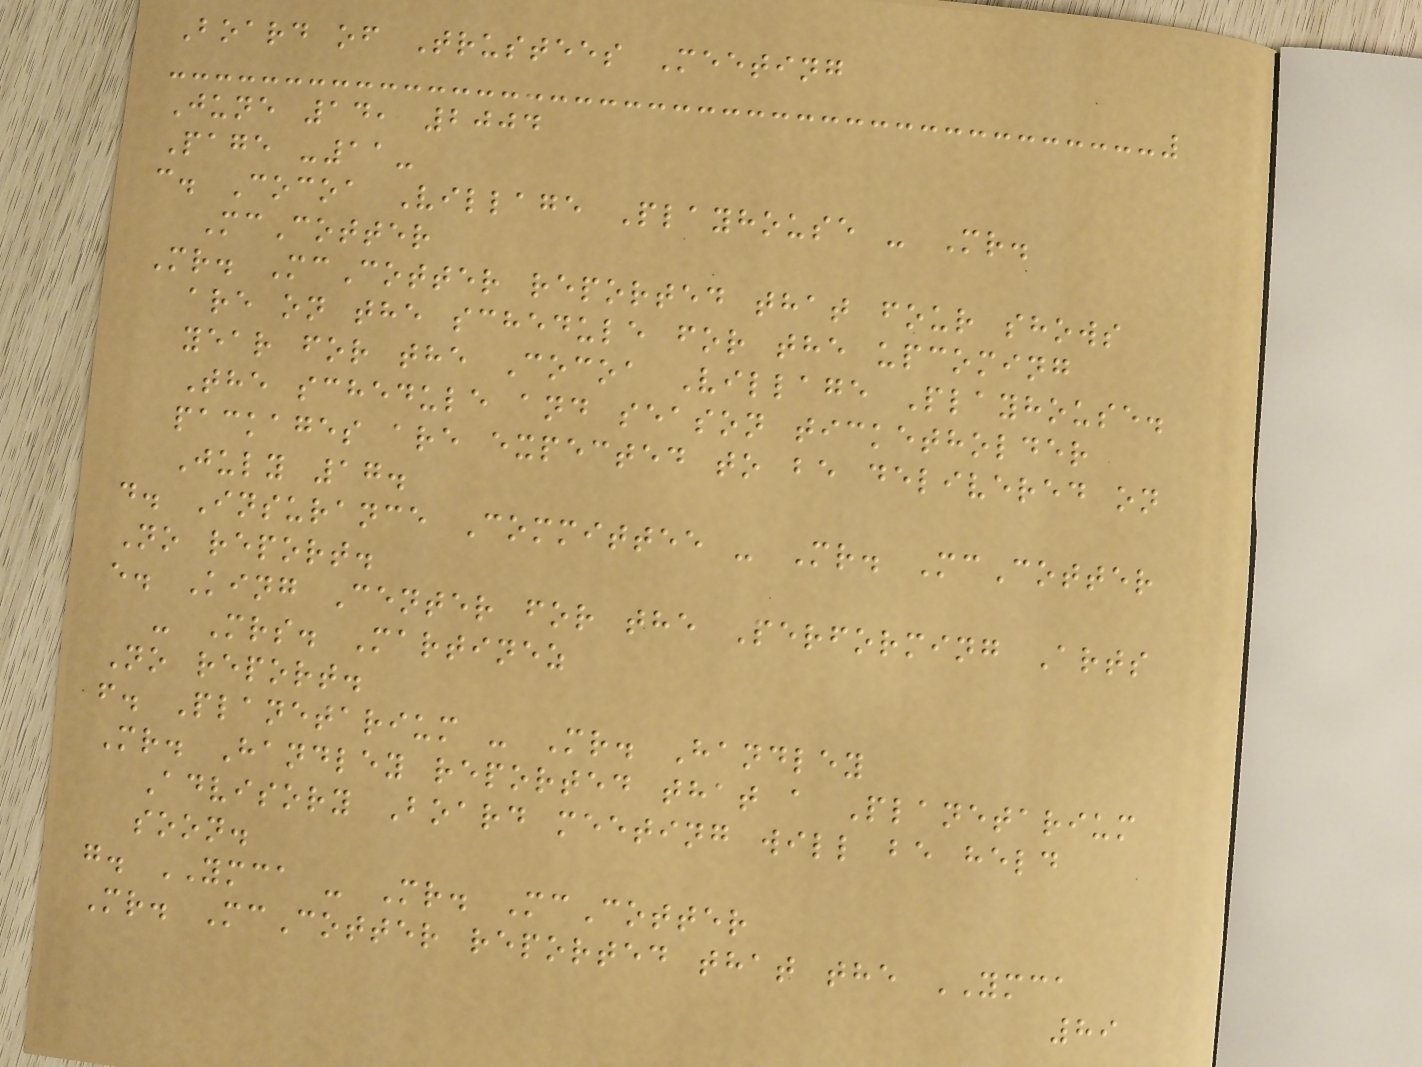Board of Trustees Meeting
June 14, 2004
Page -11-
c. Cocoa Village Playhouse - Mr.
McCotter
Mr. McCotter reported that four shows
are on the schedule for the upcoming
year for the Cocoa Village Playhouse.
The schedule and season ticketholder
packages are expected to be delivered on
July 17.
d. Insurance Committee - Mr. McCotter
No report.
e. King Center for the Performing Arts
- Mrs. Martinez
No report.
f. Planetarium - Mr. Handley
Mr. Handley reported that a Planetarium
Advisory Board meeting will be held
soon.
g. YMCA - Mr. McCotter
Mr. McCotter reported that the YMCA
89
